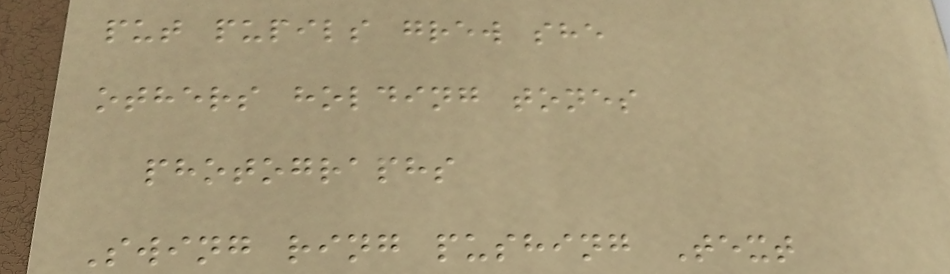put pupils grew she
others holding tones
photographs
Swing ring pushing Text
